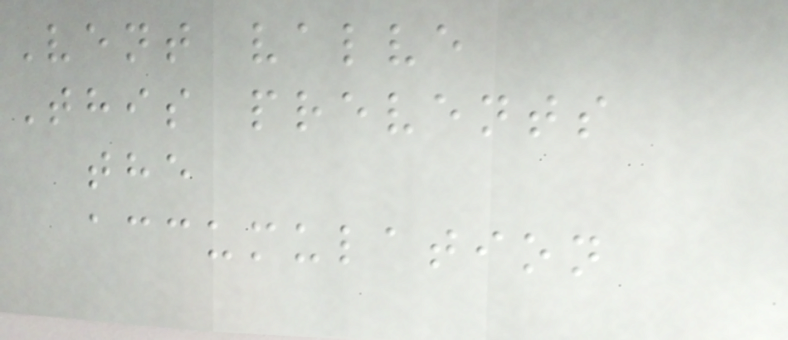Vent valve
This prevents
the
accumulation
